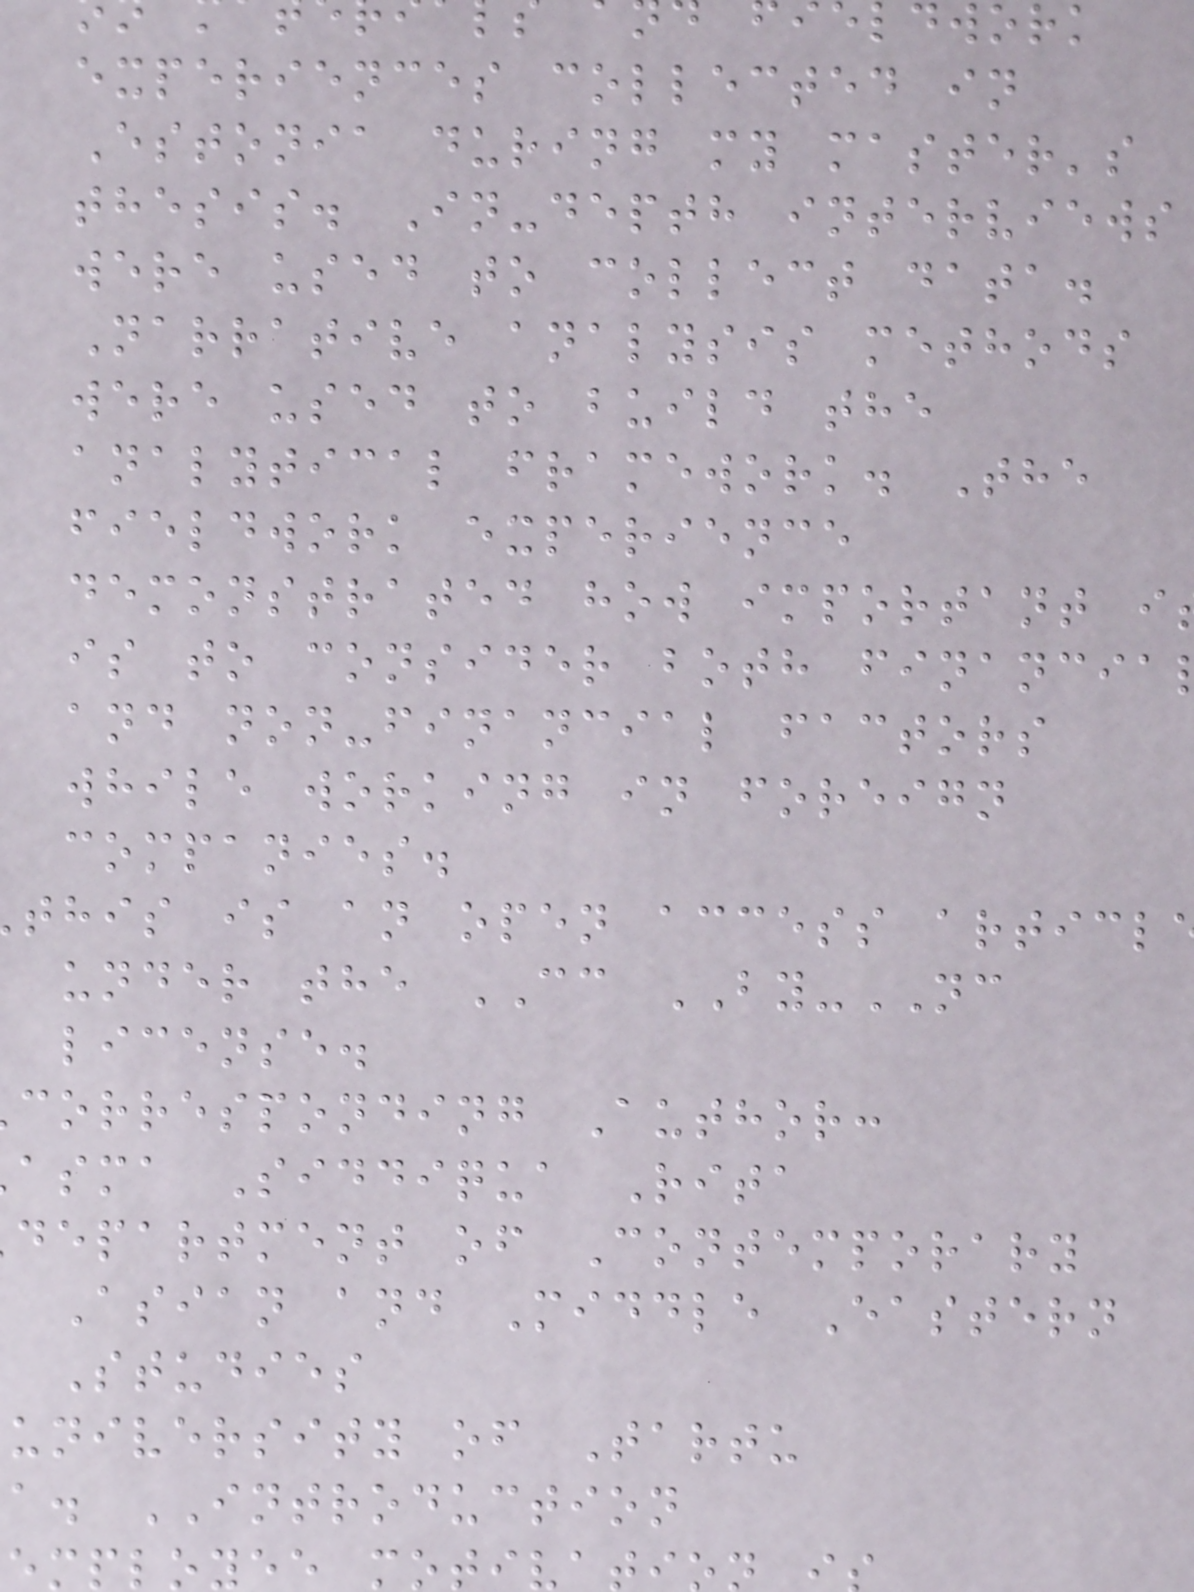experiences collected in
Estonia during my master's
thesis. In-depth interviews
were used to collect data.
Narrative analysis methods
were used to build the
analytical framework. The
fieldwork experience
demonstrated how important i
is to consider both financia
and non-financial factors
while working in foreign
companies.
this is an open access articl
under the CC BY-NC
license.
corresponding Author:
asma Siddiqua Rita
department of Contemporary
Asian and Middle Eastern
Studies
university of Tartu
a. INTRODUCTION
employee motiva
